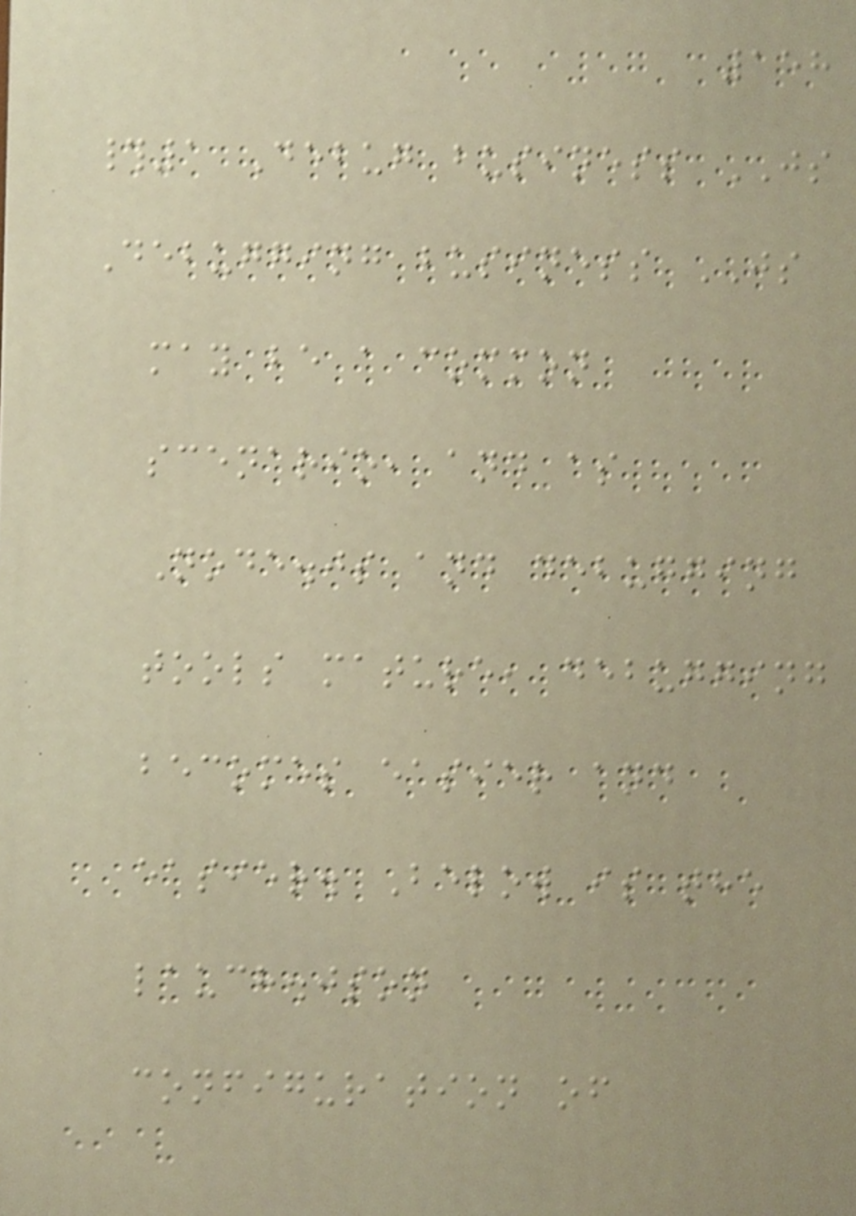158
#1 Debug business JS
Debugging business JS
may be a common
scenario, and as
Node.js and debugging
tools mature, debugging
becomes easier and
easier. Below is the
lauch.json
configuration of
